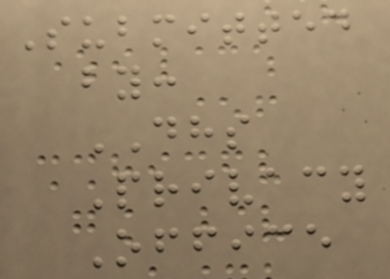Submitted
by:
DHS
Privacy
Office
